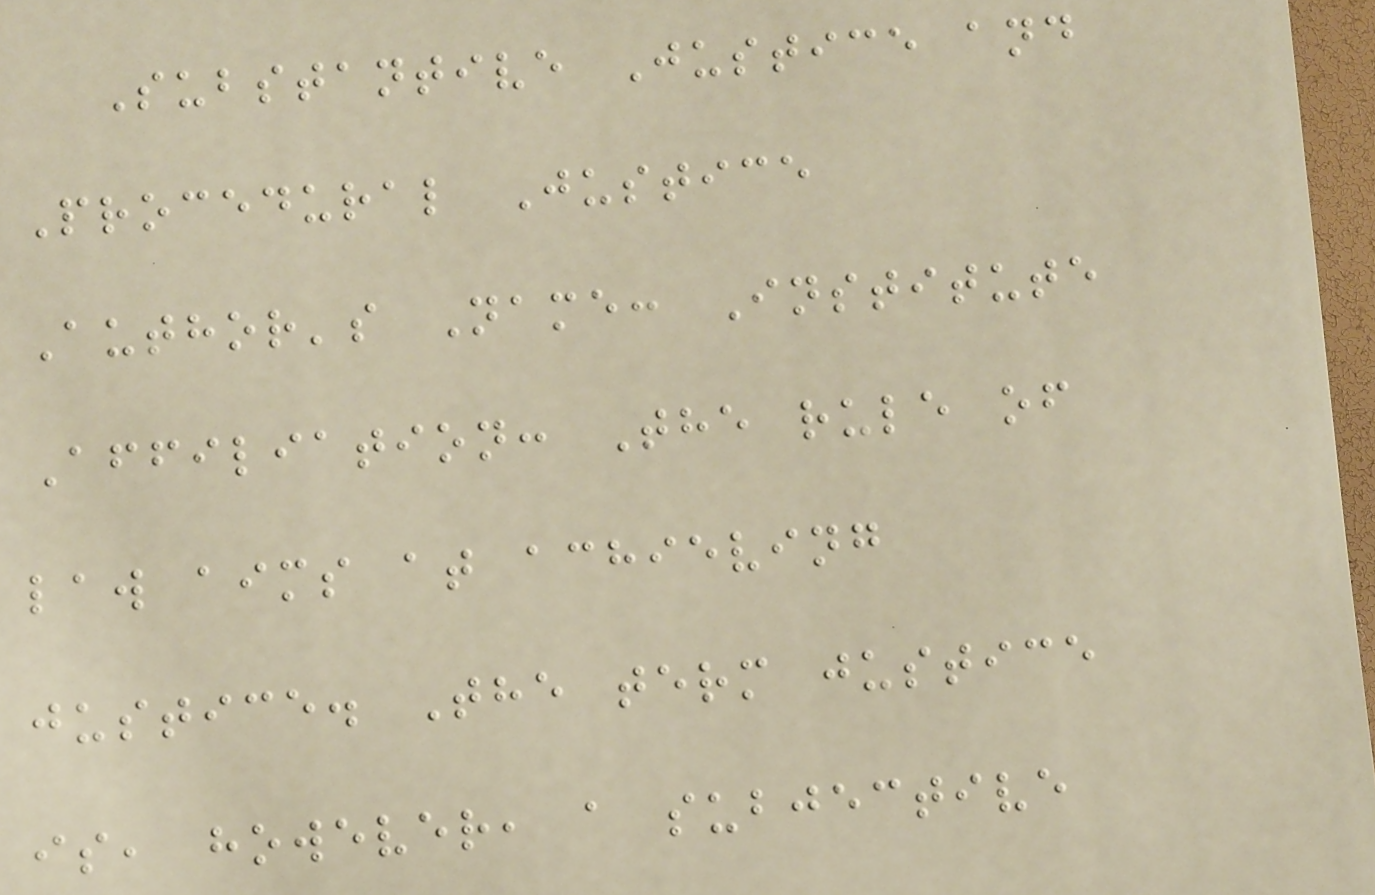Substantive Justice and
Procedural Justice
Author's Name: Institute
Affiliation: The rule of
law aims at achieving
justice. The term justice
is, however, a subjective
